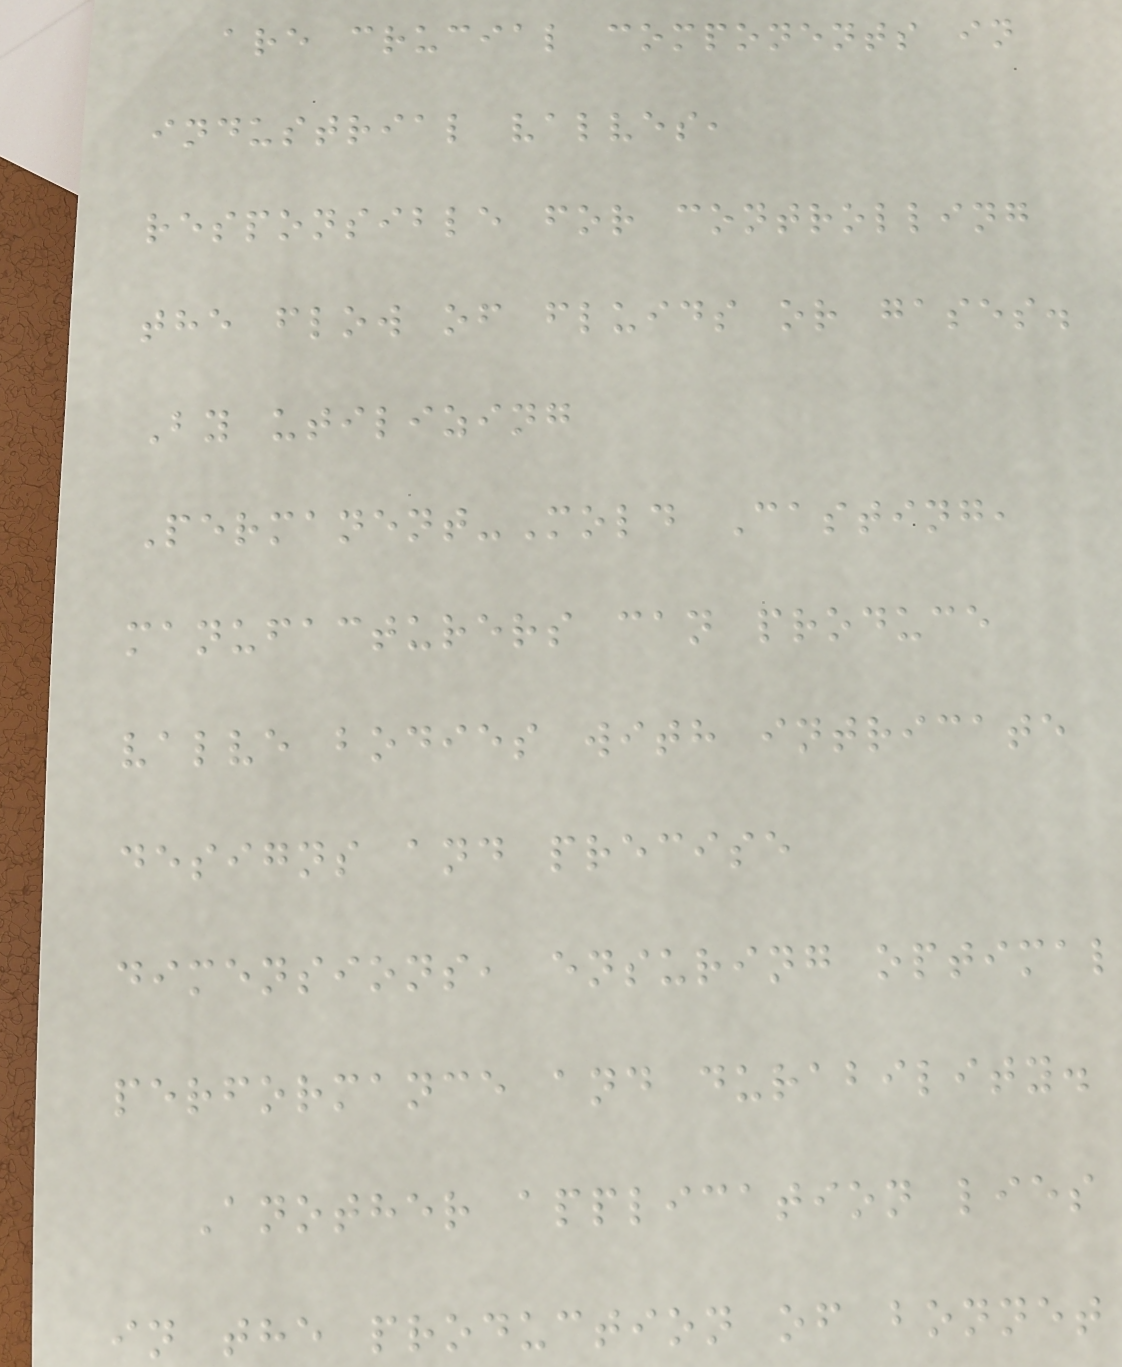are crucial components in
industrial valves,
responsible for controlling
the flow of fluids or gases.
By utilizing
Permanent-Mold Casting,
manufacturers can produce
valve bodies with intricate
designs and precise
dimensions, ensuring optimal
performance and durability.
Another application lies
in the production of bonnet
